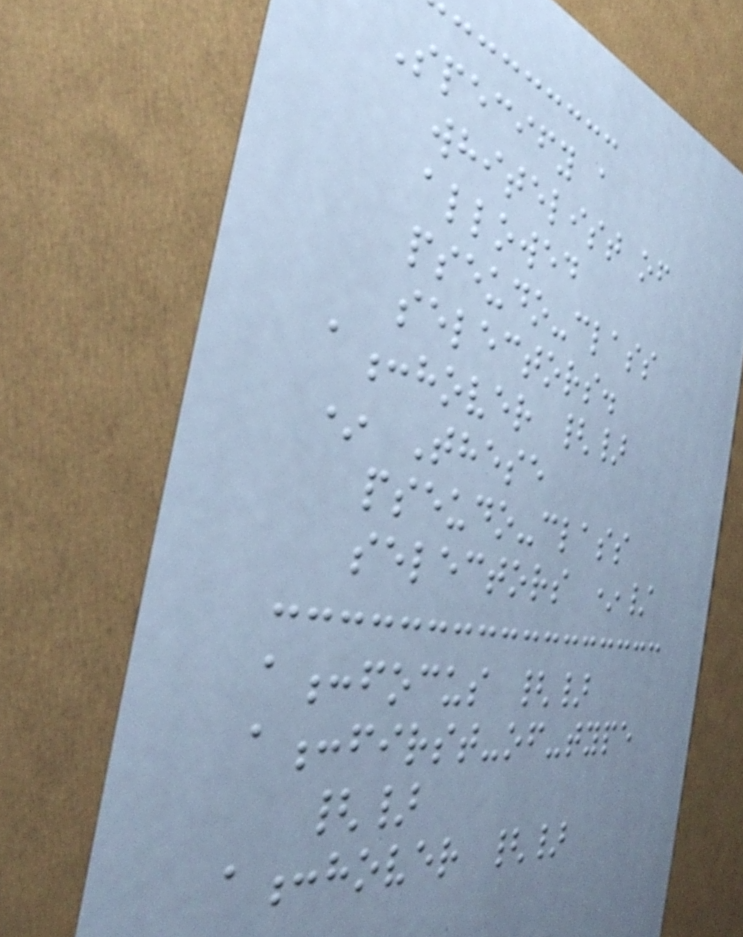Specify a
whitelist of
allowed
pseudo-class
selectors.
a:hover {}
* These
pseudo-class
selectors */
a:focus {}
a:first-of-type
{}
a:hover {}
